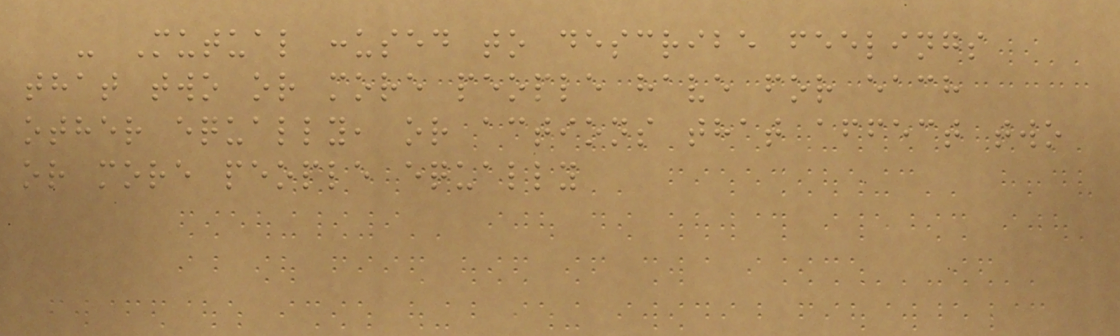- Mutual :used to describe feelings
that two or more people have for each
other equally, or actions that affect two
or more people equally
